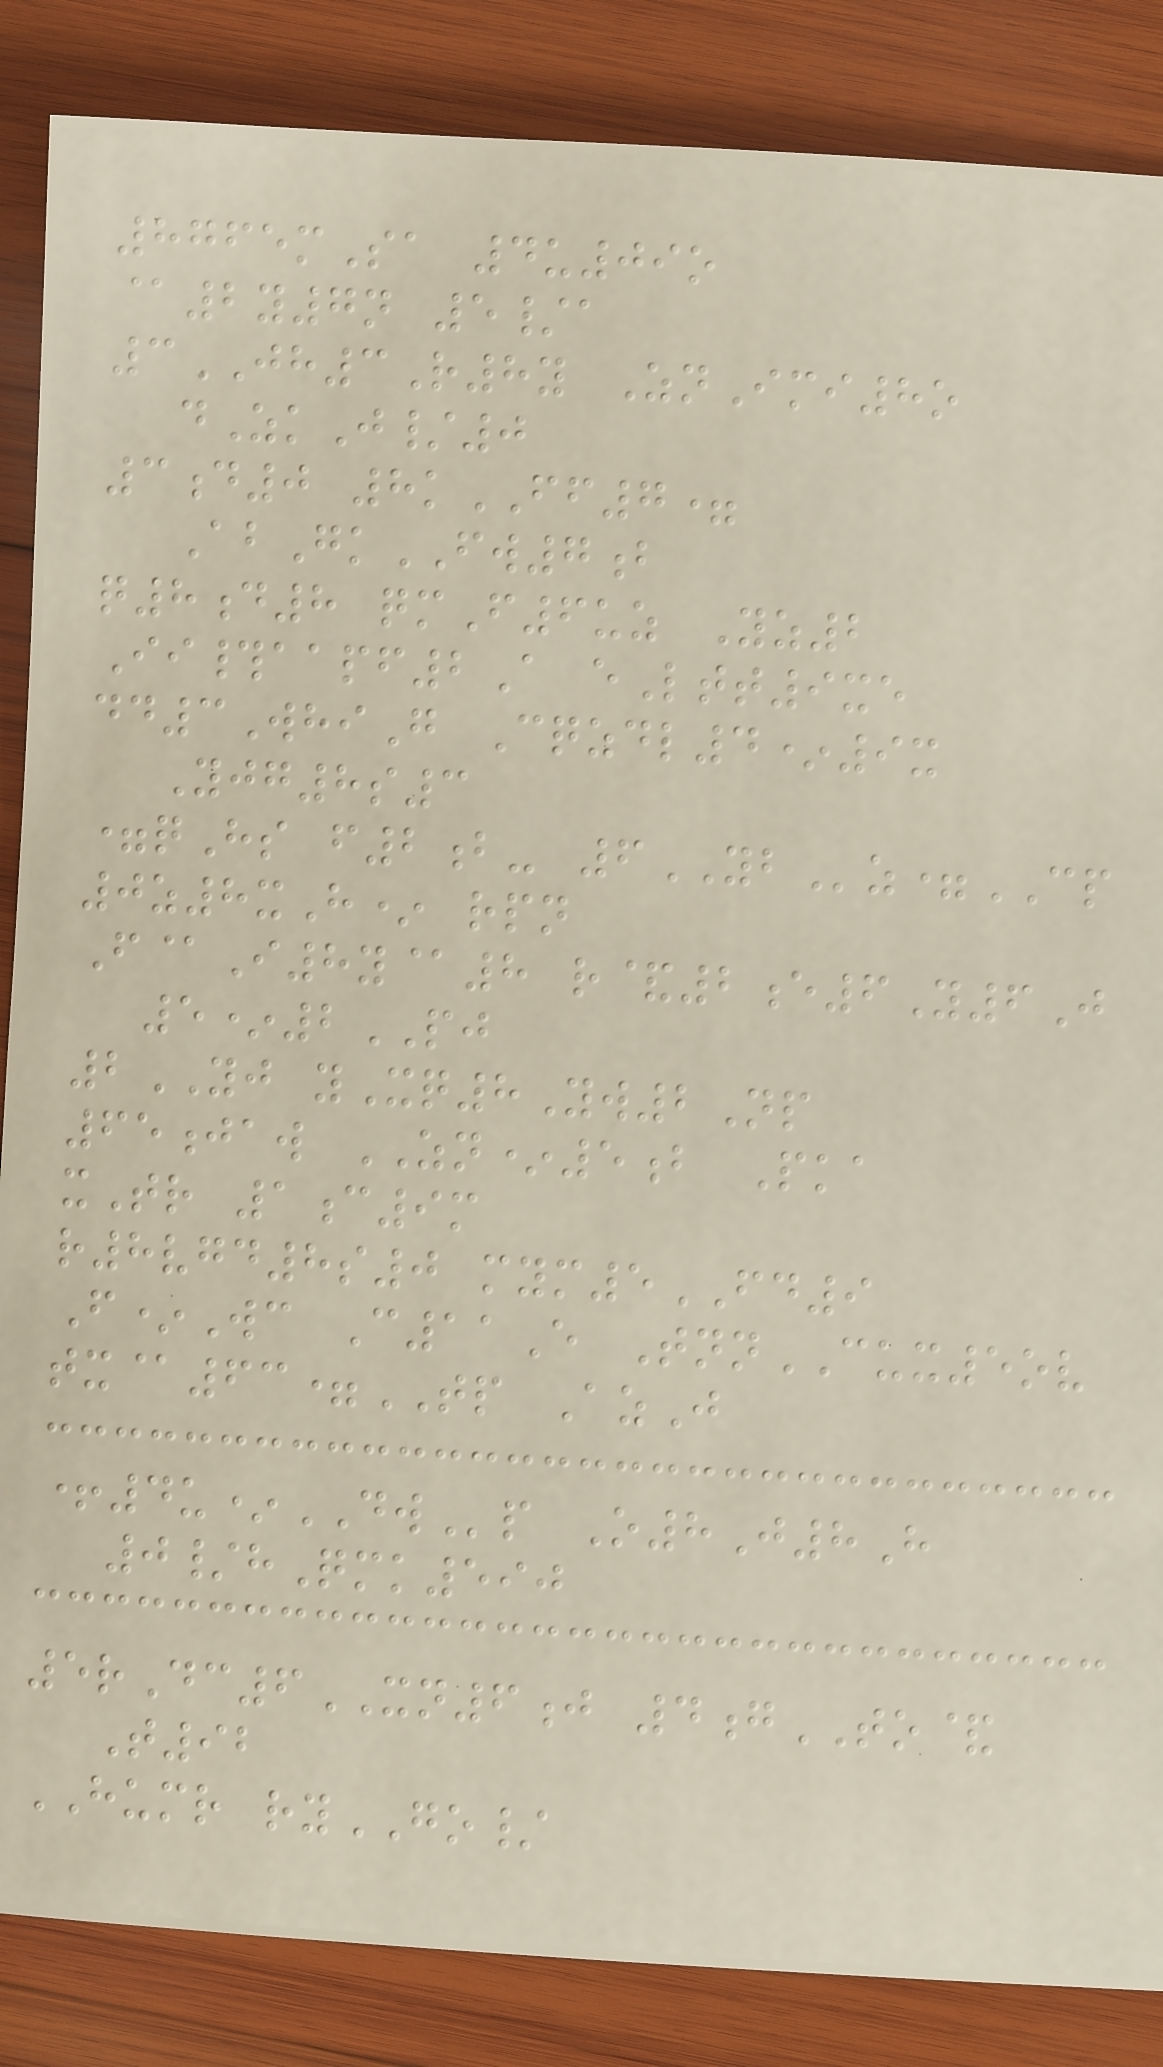8765mSa 4u09o
@2y7n 5/a
3JH3R8y ZnImi8o
dZkJ/0
3d0 8kFF7=
AbGkFW7b
q8d8 qmF6uz Yz2
Ii#aapf2A eLtt9xe
dd3WhiG Cqzdl4*9x
Yjg8s3
=qHs f2b- 6YBz=CP
0z8xH* rpn
F@I8y@8 r&2e6Y6J
5*2PJ
2YJ yXq8Yw2Np
65jaw ZN*5b Pka
xTr 1c9m
r8vgd8s0 mym5FD9
F*Wc C11E TnnCUX5ov
tx@63=TP AzJ
+4u*DWp O8J8H
0/hQmk590
5rDc6XN6j 4gTO&
T92
HUMR ryGO/
